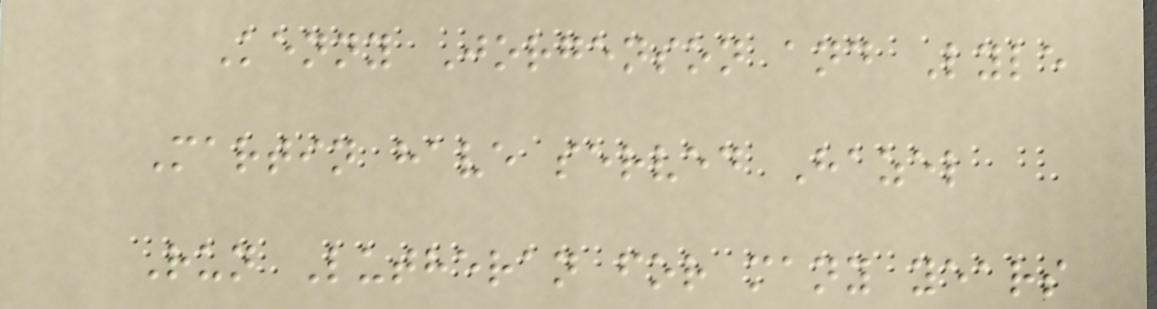Kenny Jorgenson and Lyle
Martin have served Hazel
Run Lutheran for many years
